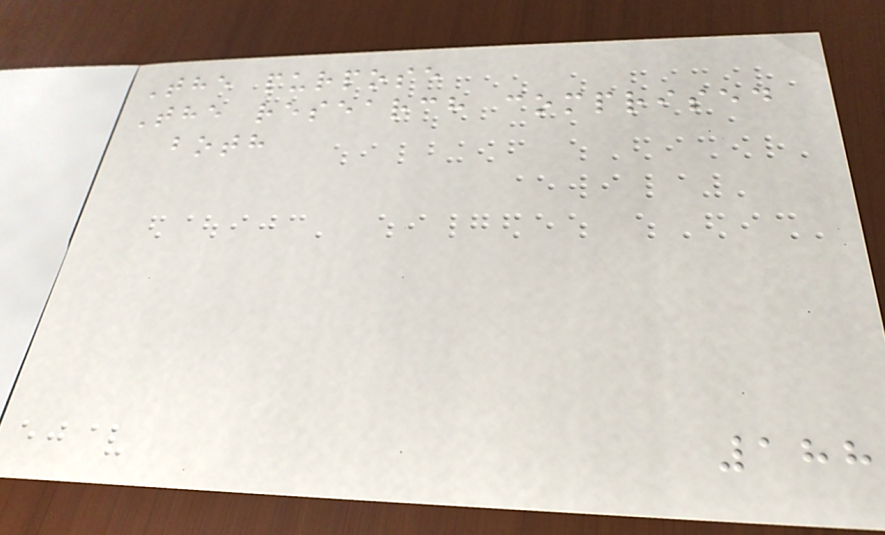The purpose
The research comprised
both
188
